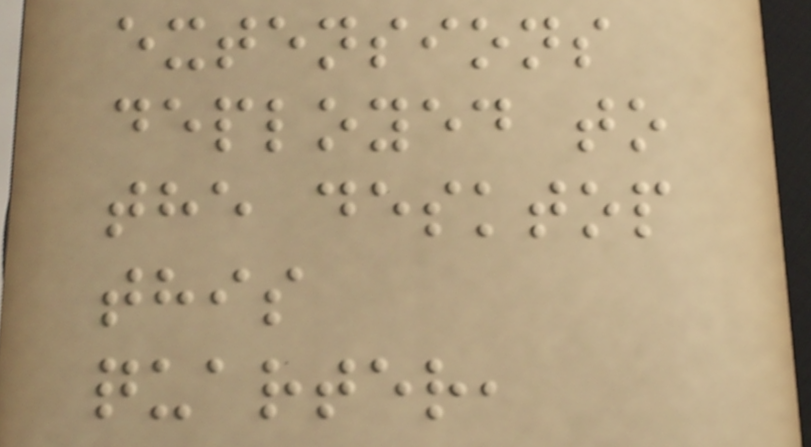extensions
deployed to
the desktop
this
quarter,
